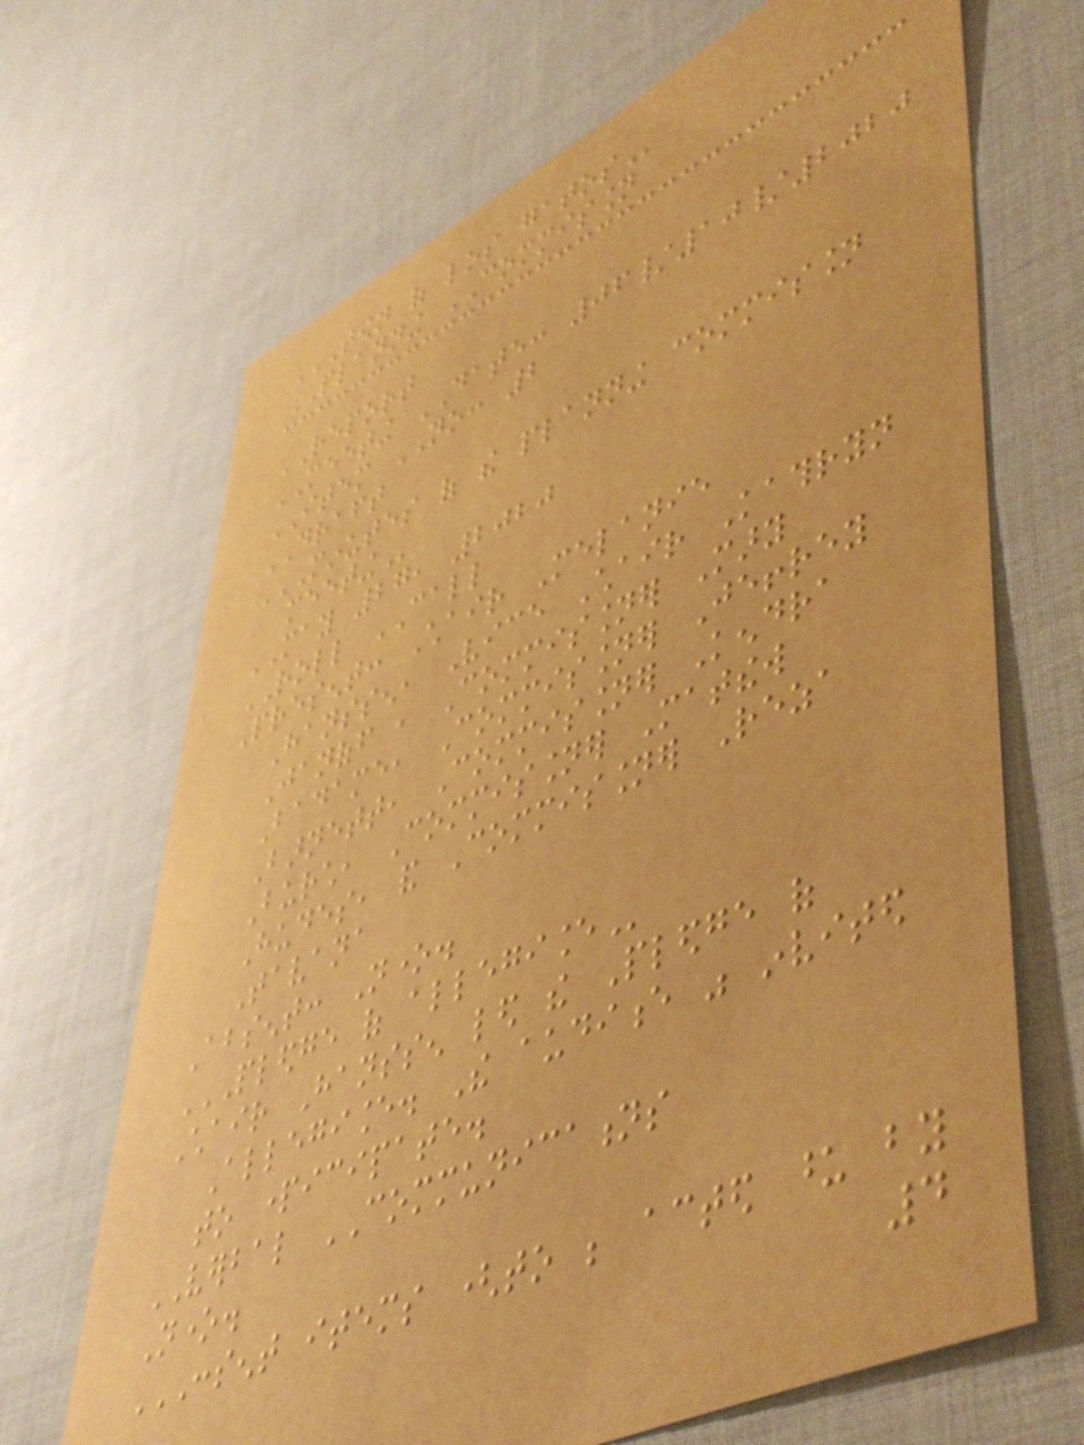TOWN OF LOS GATOS
PLANNING COMMISSION
REPORT
MEETING DATE: 06/10/2020
ITEM NO: 2
DRAFT
MINUTES OF THE PLANNING COMMISSION
MEETING
MAY 27, 2020
ROLL CALL
Present: Chair Melanie
Hanssen, Vice Chair Kathryn
Janoff , Commissioner Mary
Badame, Commissioner Jeffrey
Barnett, Commissioner Kendra
Burch, Commissioner Matthew
Hudes, and Commissioner Reza
Tavana
Absent: None.
PLEDGE OF ALLEGIANCE
Chair Hanssen led the Pledge of
Allegiance. The audience was invited
to participate.
VERBAL COMMUNICATIONS
None.
CONSENT ITEMS (TO BE ACTED UPON BY
4
